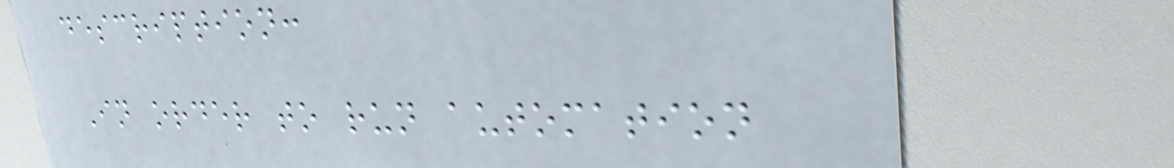description:
In order to run automation
